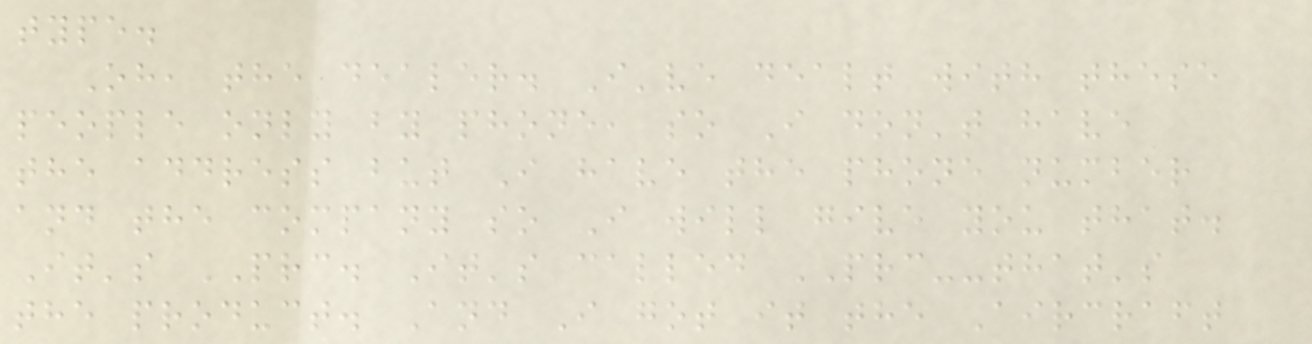type.
Oh, the dealer. I've dealt with these
people only by phone, so I don't have
the address but I have the phone number
and the company so I will give you that.
It's PRC. It's called PRC--that's
the product. And I got it the Aircraft
